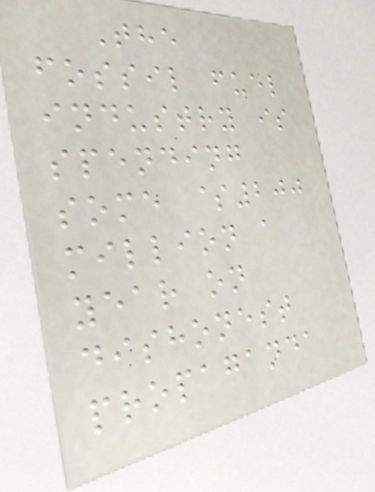The
fossil fuel
industry is
spending
some $200
million a
year on
dishonest
propaganda
